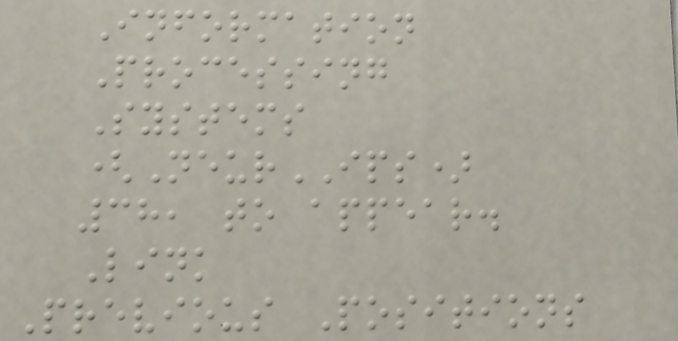Information
Processing
Systems
(NeurIPS)
38, to appear.
Link
Previous Positions
